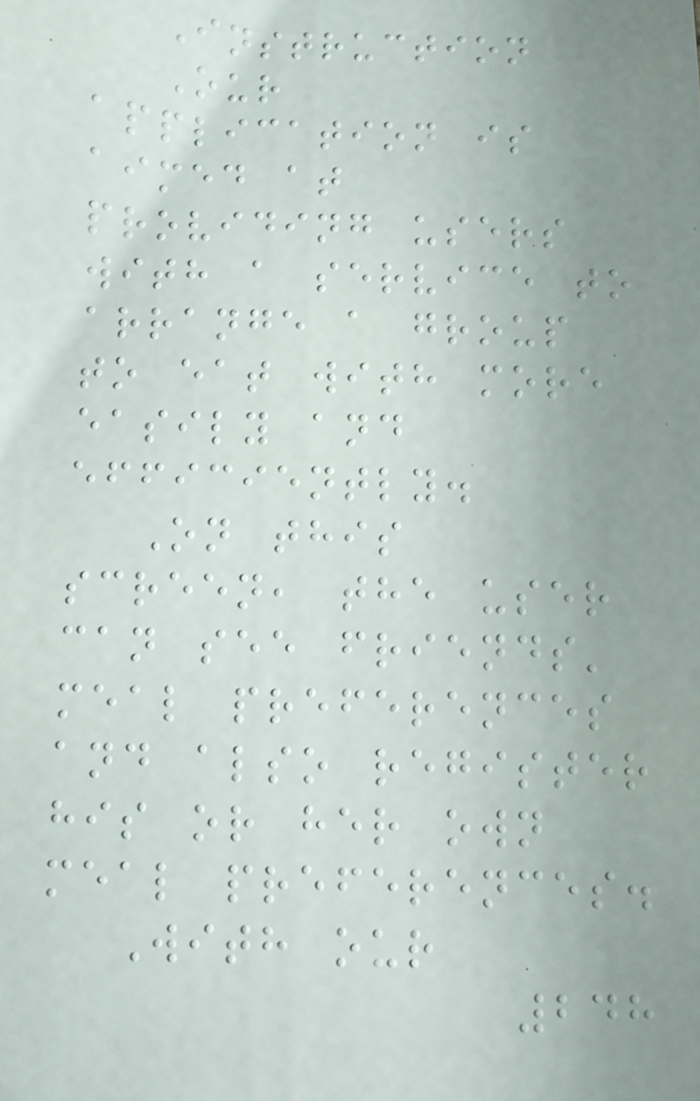Instruction
Our
application is
aimed at
providing users
with a service to
arrange a group
to eat with more
easily and
efficiently.
On this
screen, the user
can see friends'
meal preferences
and also register
his or her own
meal preferences.
With our
248
